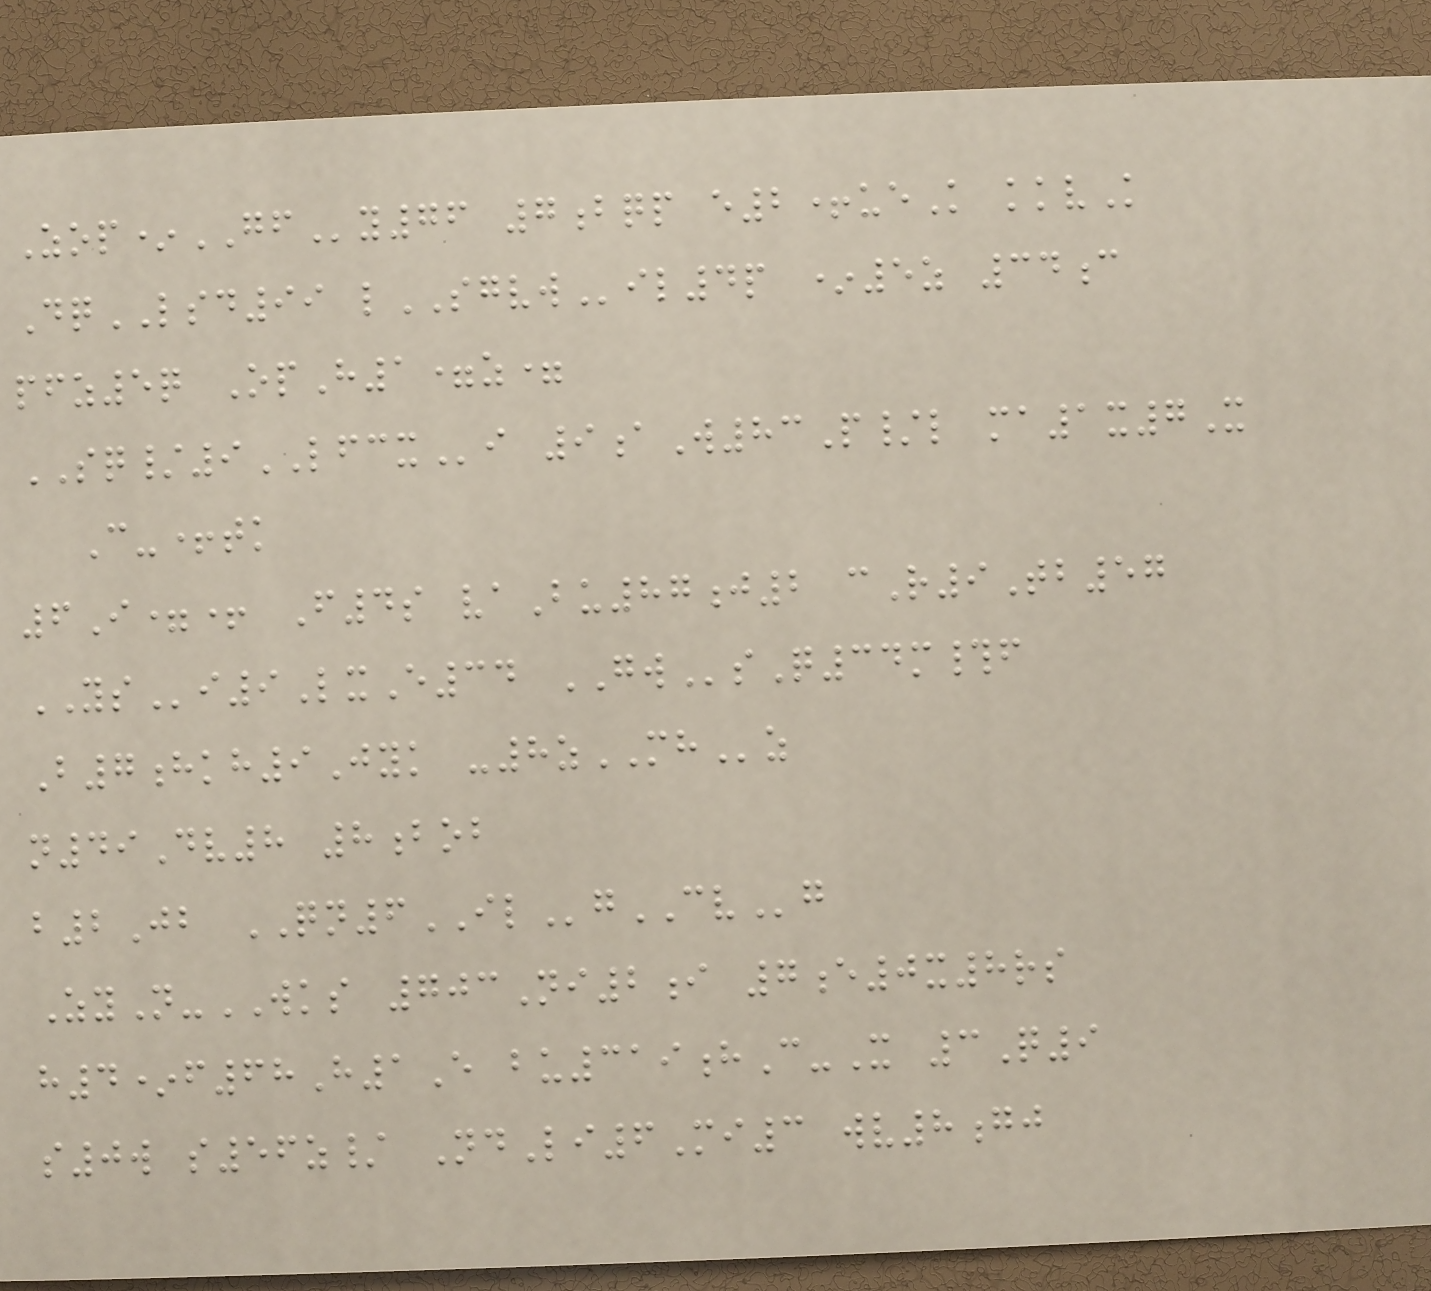Zop*GFy76 7bqp e2+ueK kkvK
DqLSD99 lSGVWil4p *5z 34c
pfz5q OpH1=z=
SQ/9LFCXi 9aW83P/l ma1x7X
C-+tk
6I=+ F4s vaBu87j2 cR9Tb57
YSi9LxE34 GWsQ34m#f
B7hkh9Jyk -8zMHz
n49Dv8 8bob
b2Jb QN6ILgCVg
ZyN-WKS 703Ni2i 7e0x8rs
h4*f68H1E bu319hC-X 3Q9
s0w s56z/ NdLi6Mi3 wv8gj
